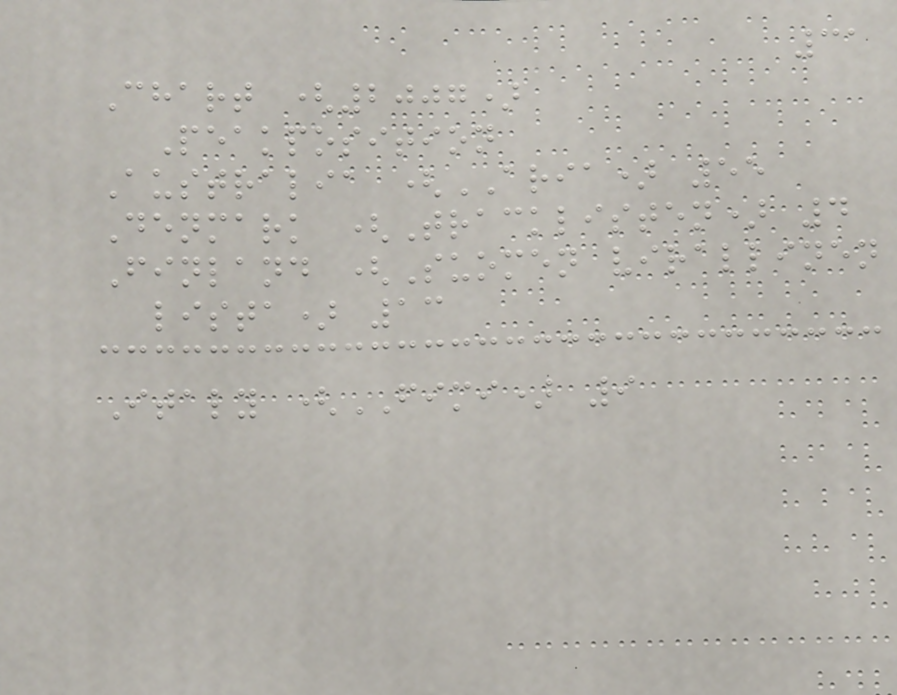31
Chart (2007)
Peakposition
Australia (ARIA) 55
Denmark (Tracklisten) 4
Finland (Suomen virallinen
lista) 13
Italy (FIMI) 9
